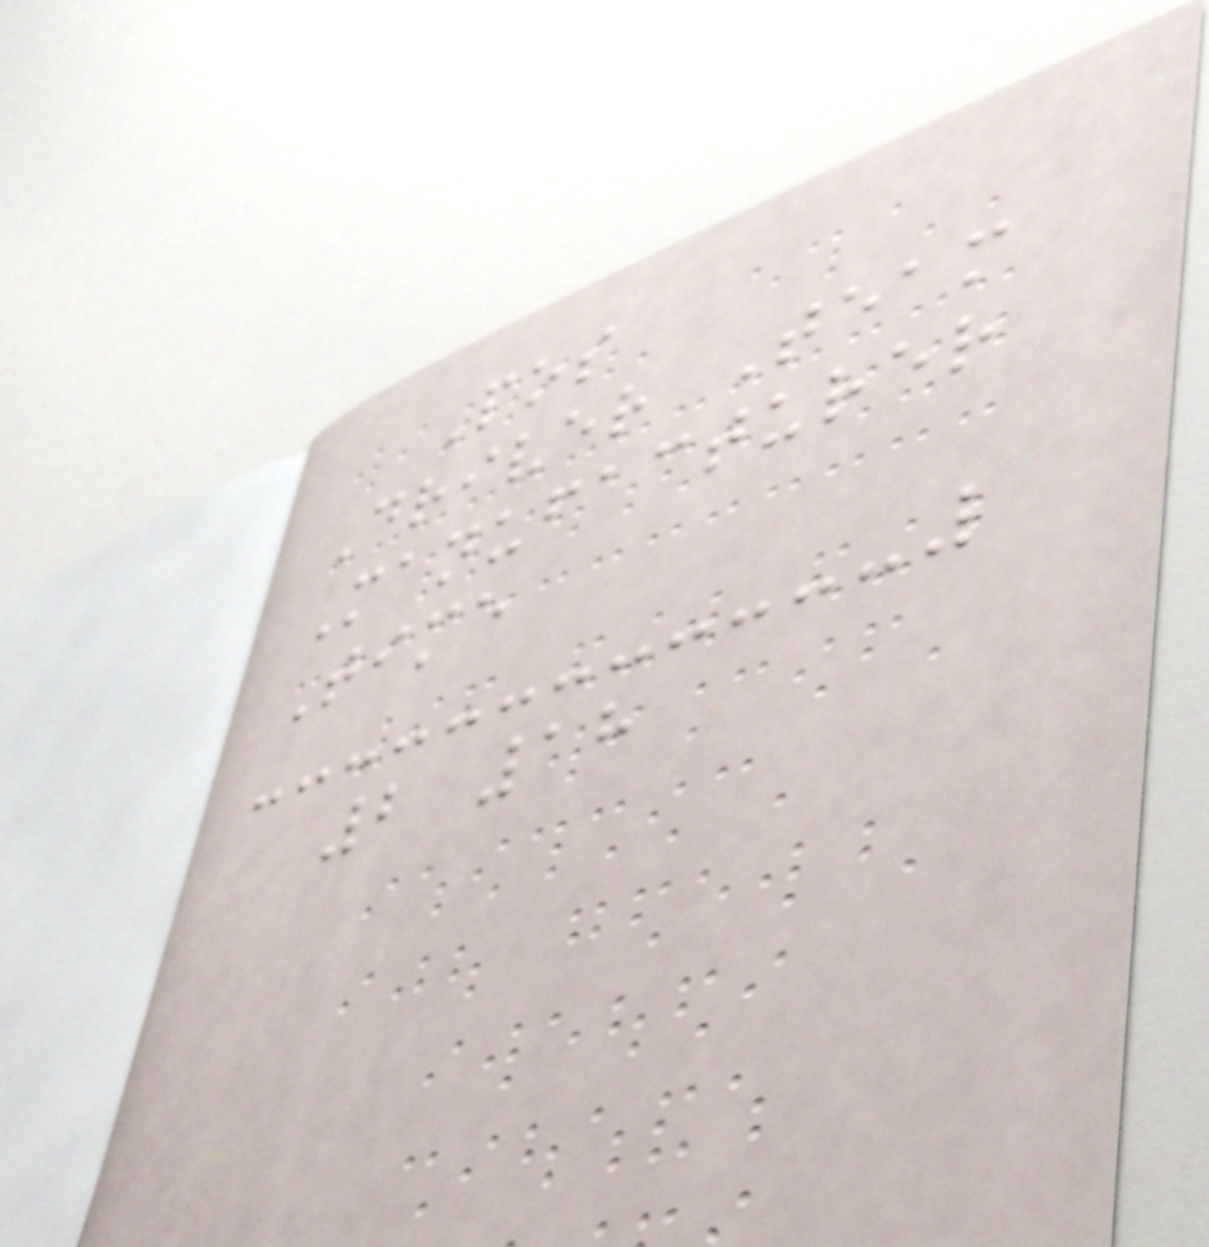Pos
Driver Team
Manufacturer
Time
2 18
